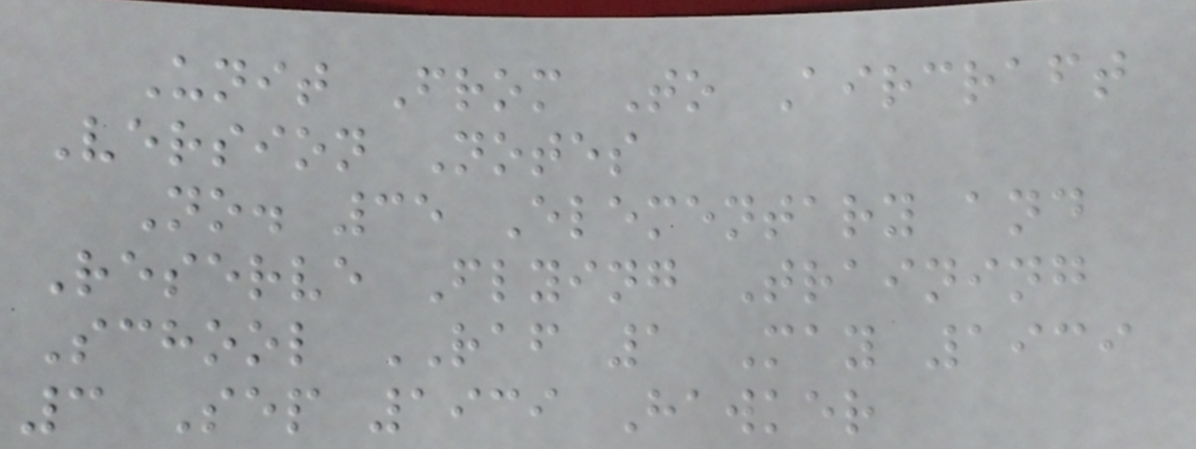Unit From To Aircraft
Version Notes
No. 35 Elementary and
Reserve Flying Training
School RAF 1 May 1939
3 Sep 1939 Hawker
